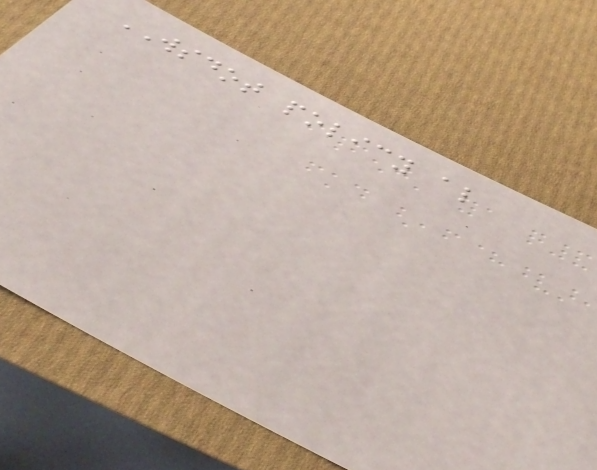WSDOT policy also
